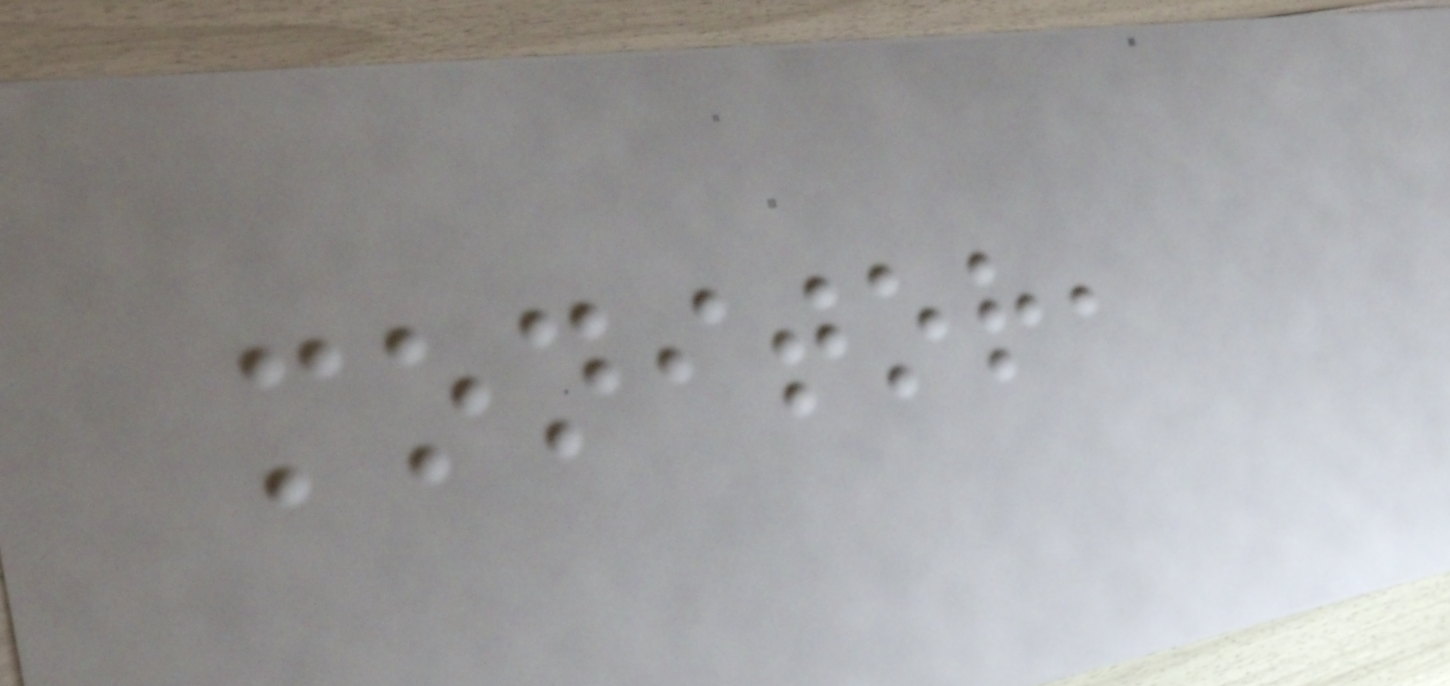monitor,
